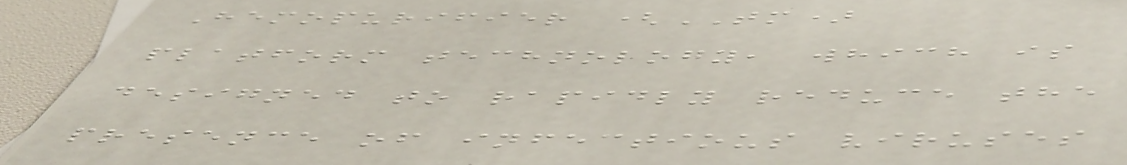Hemopurifier (TM)
platform technology, which is
designed to rapidly reduce the
presence of infectious viruses
